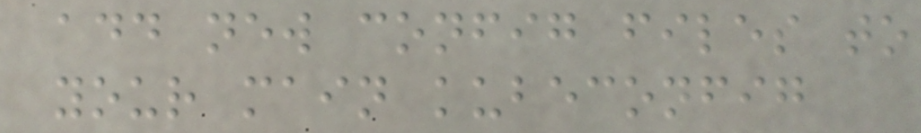add new config files to
your main kubeconfig
